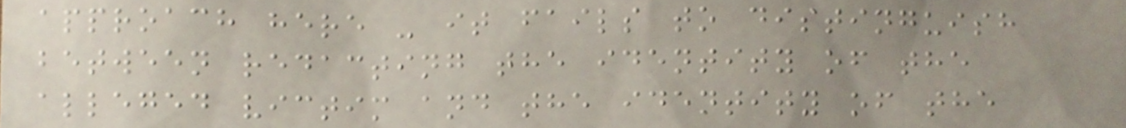approach here - it fails to distinguish
between redacting the identity of the
alleged victim and the identity of the
